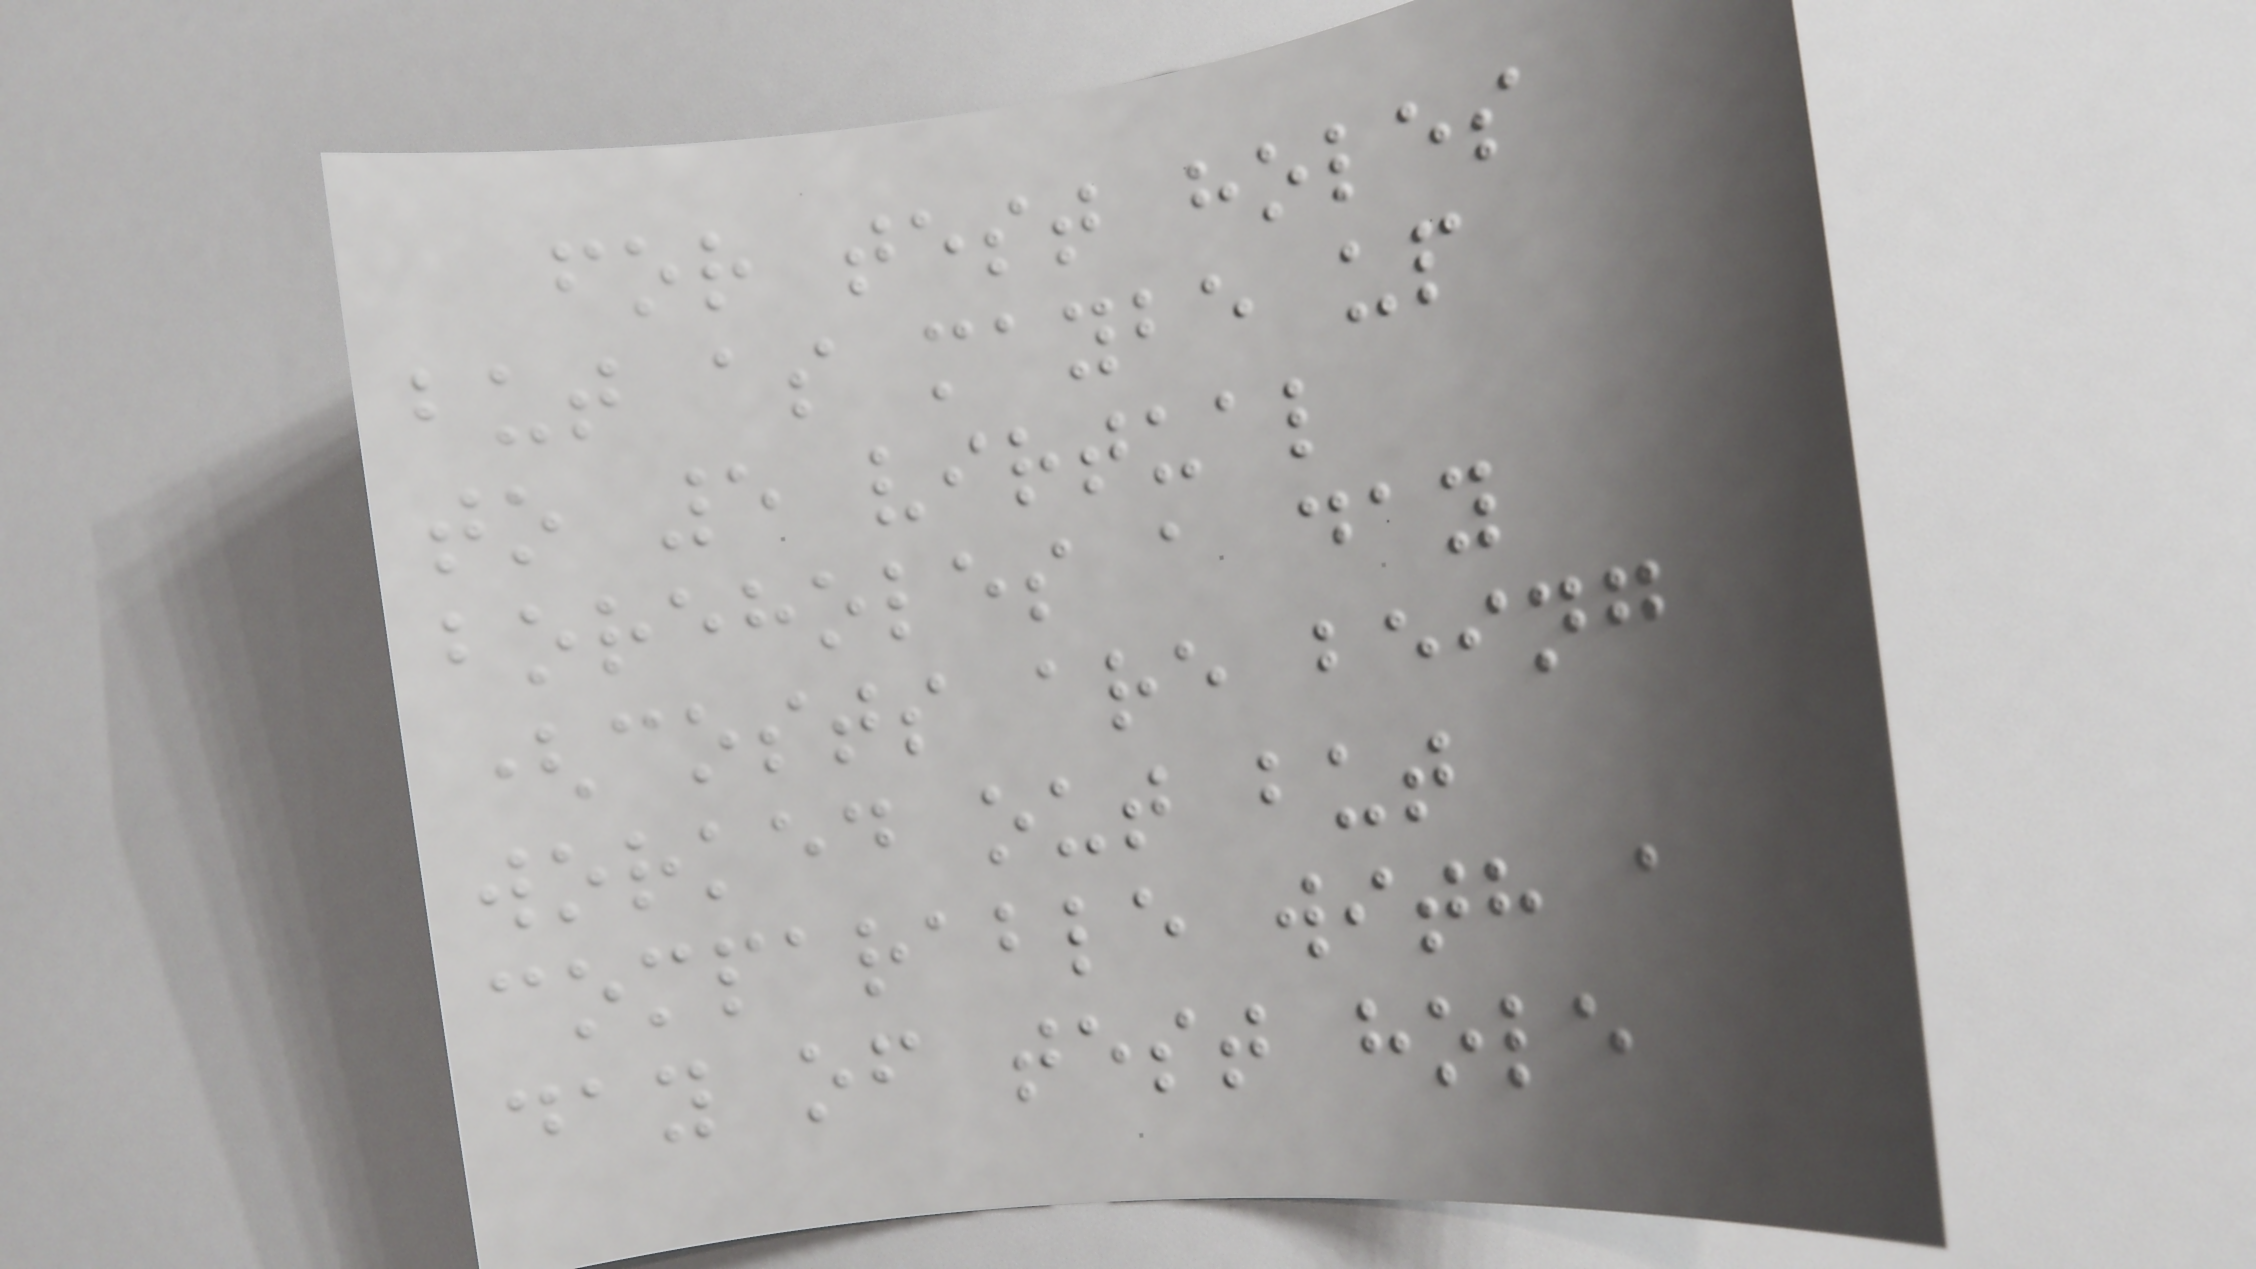for test holes
but as maybe up
to 5 virtual
boreholes a day
(costs are being
worked out but
comparable with a
day of test hole
